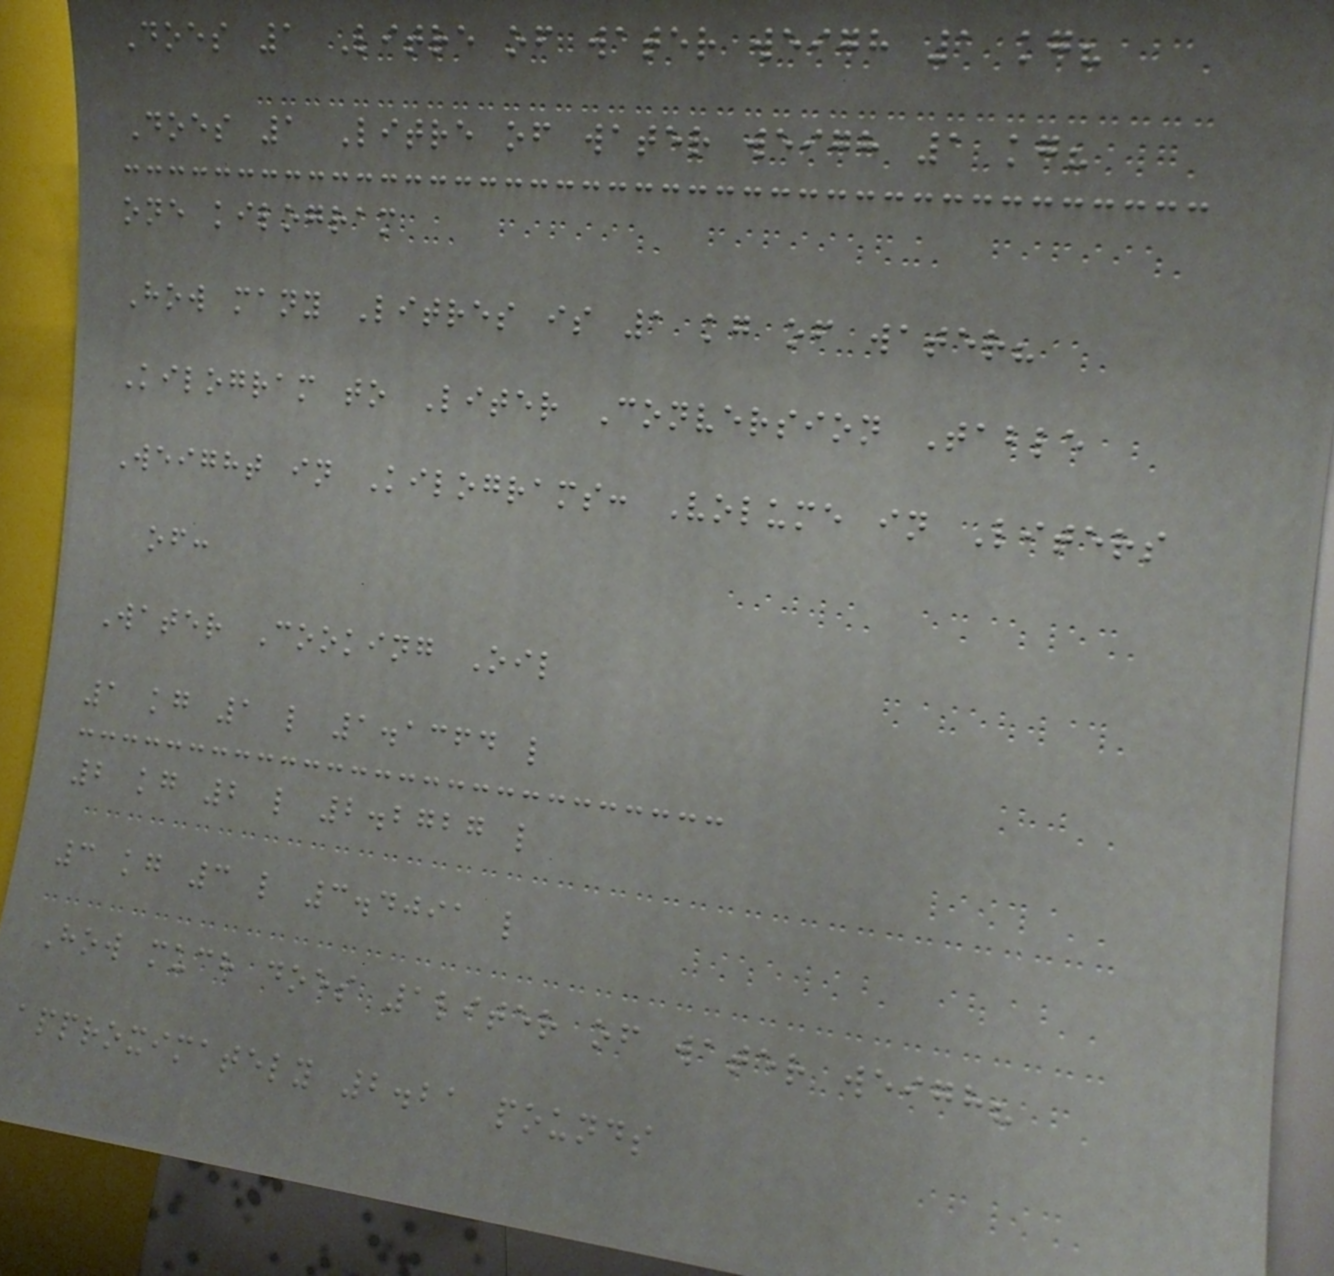Does 1 Litre of water weigh 1 kg?
Does 1 Litre of water weigh 1 kg?
one kilogram
How many Litres is 1 kg of water?
Kilogram to Liter Conversion Table
Weight in Kilograms: Volume in Liters
of:
Water Cooking Oil
1 kg 1 l 1.1364 l
2 kg 2 l 2.2727 l
3 kg 3 l 3.4091 l
How much does 1liter of water weigh?
approximately 2.21 pounds
